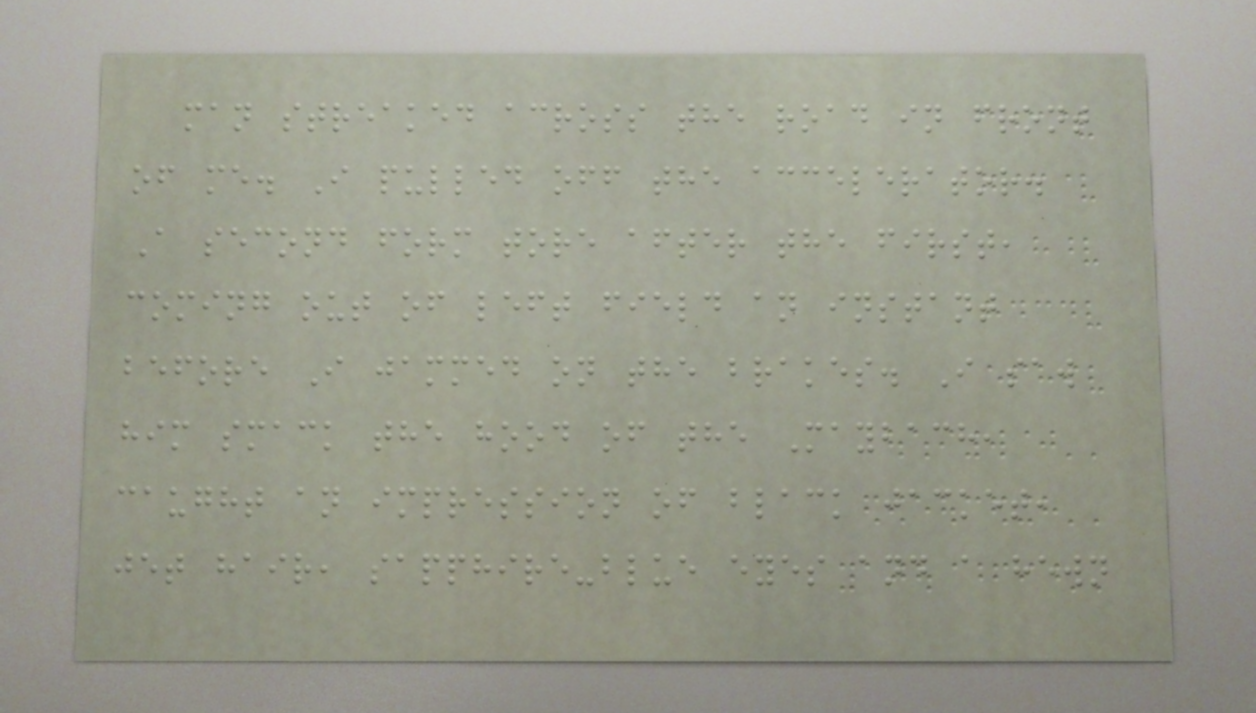man streaked across the road in front
of me. I pulled off the accelerator.
A second form tore after the first,
coming out of left field an instant
before I jammed on the brakes. I saw
him smack the hood of the Maybach,
caught an impression of black jacket,
jet hair, sapphire-blue eyes and a hewn
